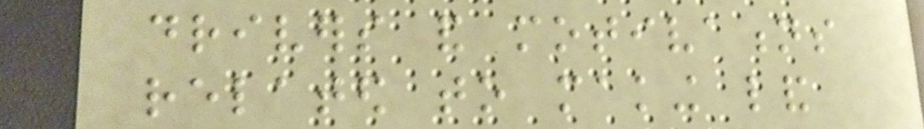drivers and motivations
related to making land
